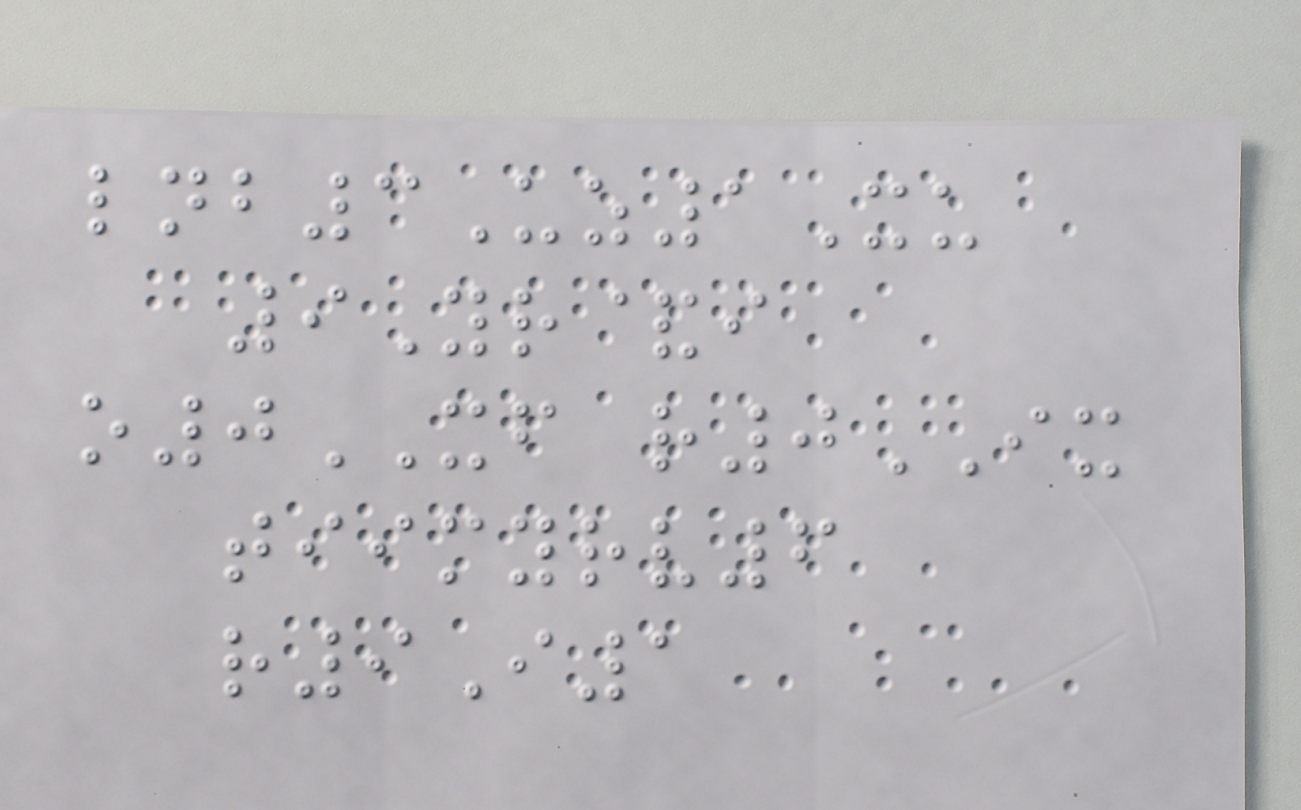lnb3Uz1Xu
9Yr&i
o0XF r0IX
tiimyrv6
r9I1
